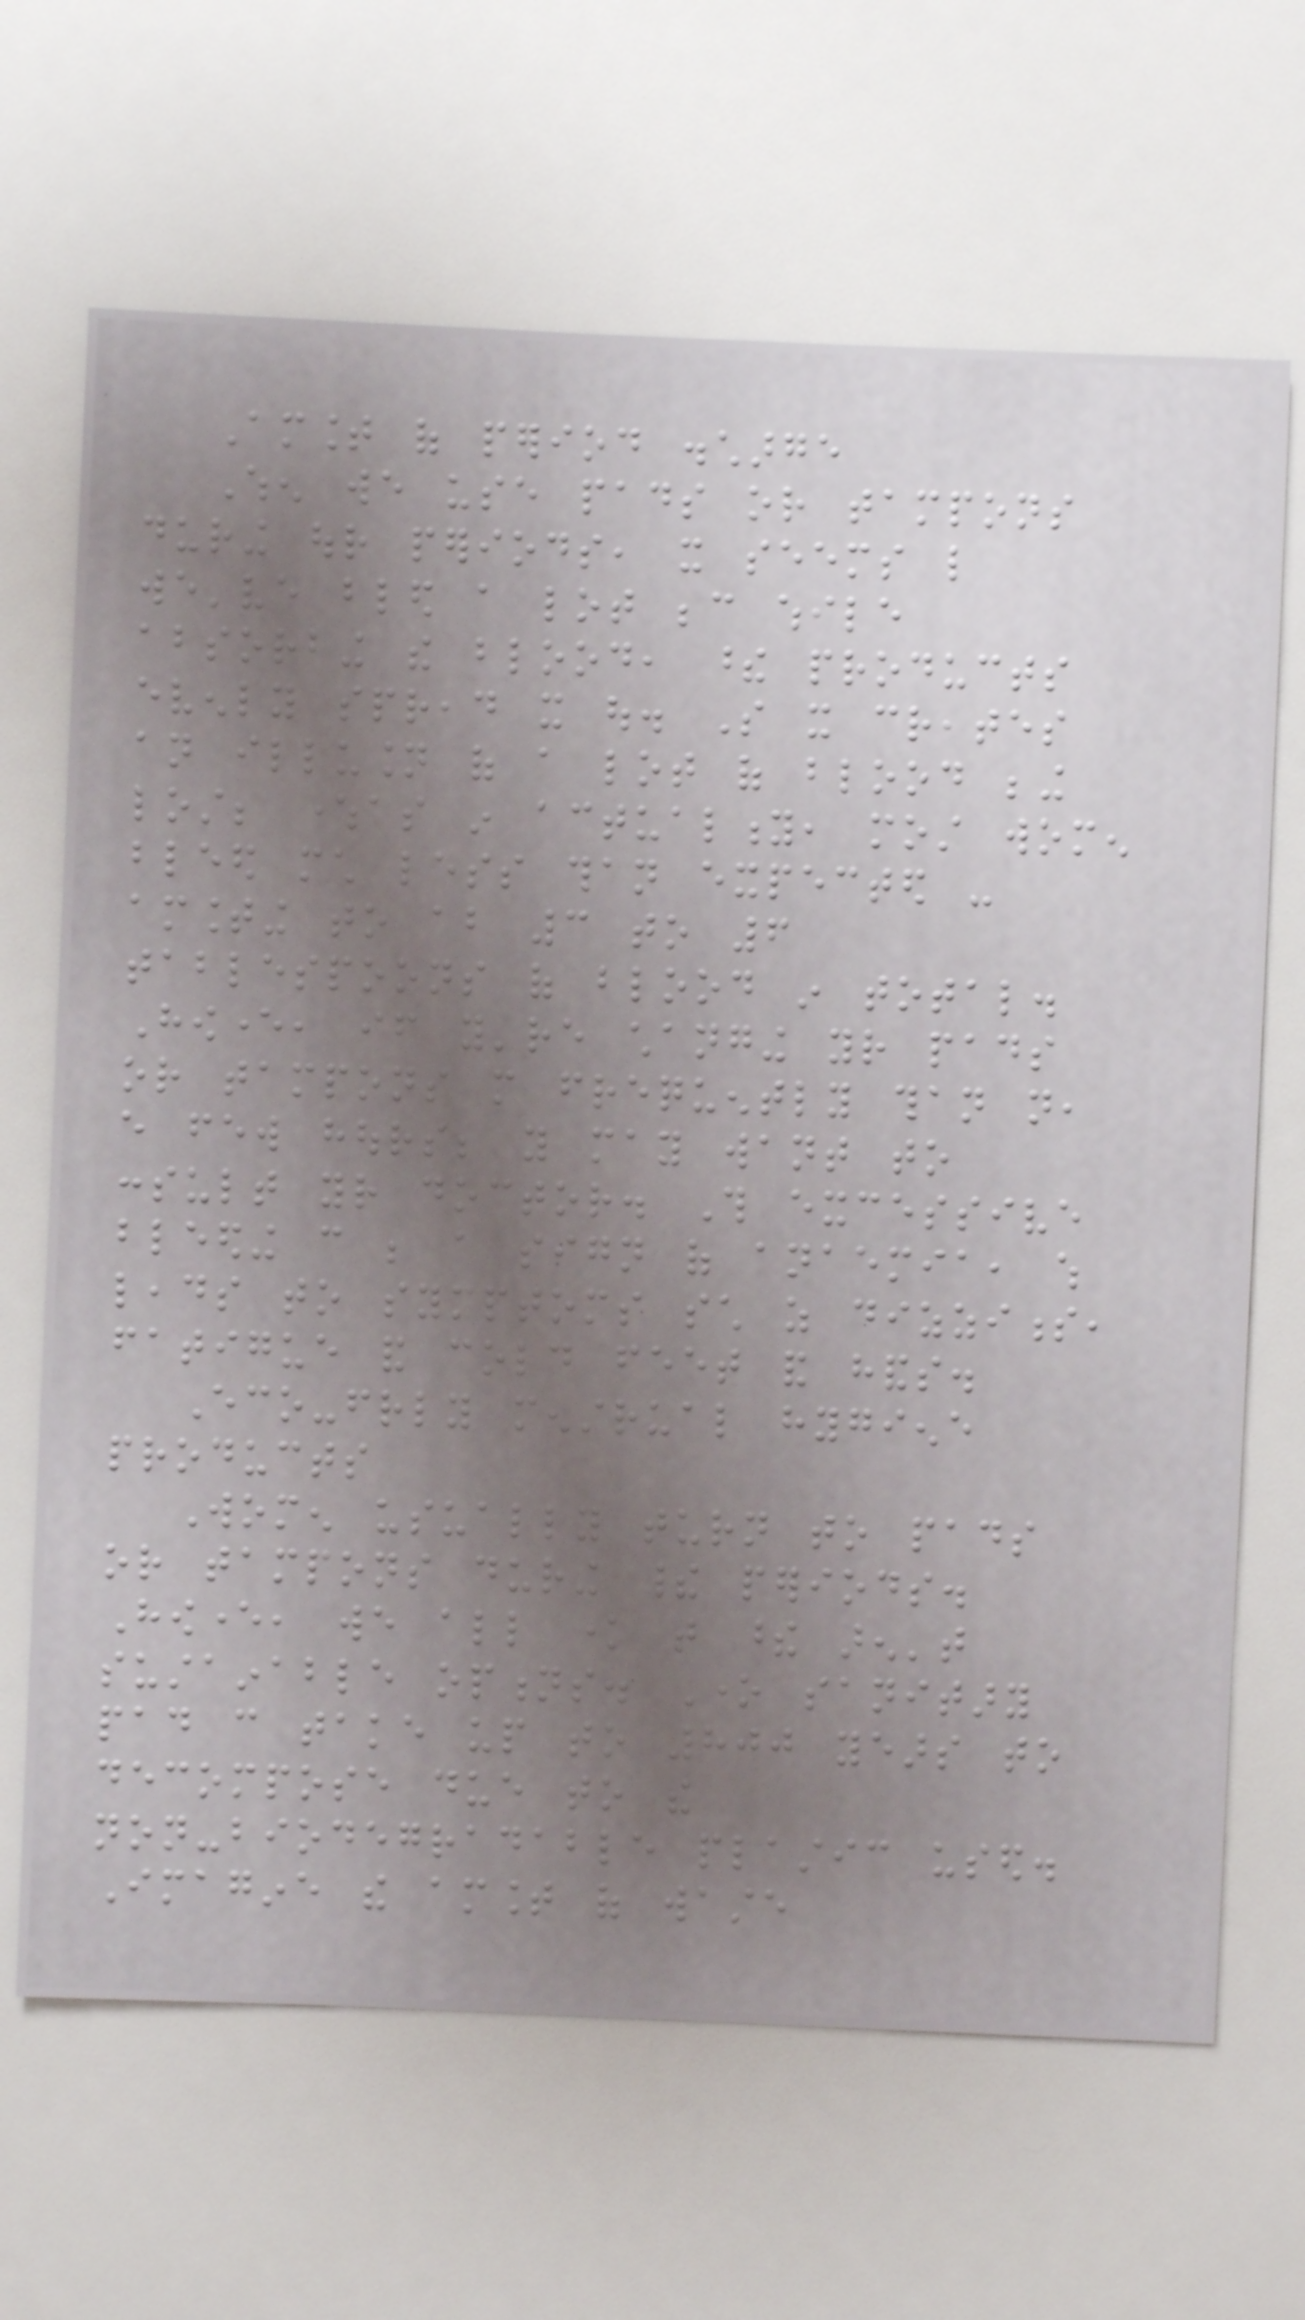Amount of period discharge
When we use pads or tampons
during our periods, it seems like
we've bled a lot because while
absorbing the blood, these products
evenly spread it out. So it creates
an illusion of a lot of blood being
lost; whereas in actuality, most women
bleed much less than expected -
amounting to about 3 to 6
tablespoons of blood in total.
However, if you're changing your pads
or tampons more frequently than not,
every few hours; you may want to
consult your doctor. This excessive
bleeding can be a sign of anaemia, which
leads to symptoms such as dizziness,
fatigue and cold feet and hands.
Eco-friendly menstrual hygiene
products
Women usually turn to pads
or tampons during their periods.
However, we all know that these aren't
sustainable options. One sanitary
pad can take up to 800 years to
decompose due to the
non-biodegradable plastic used.
Imagine the amount of waste
